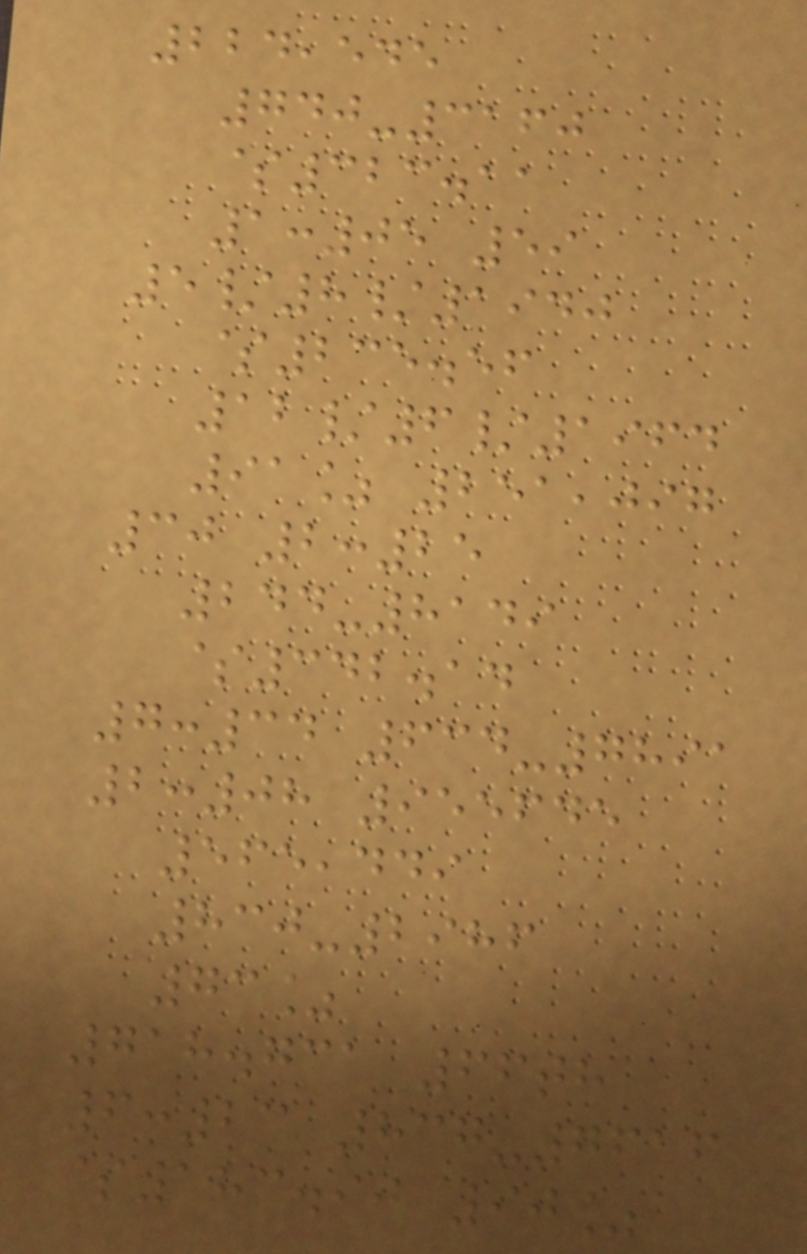224,545
740-3160
$323.11
1:05 59
5/8/1940
$235.56
12/6/1964
91% 251,097
30 2:25
244-8149
$342.14
7:34 634-7891
2:08 955645
565,449
830-2986
73%
718.731 66th
6:23 837-7616
$183.90 90%
